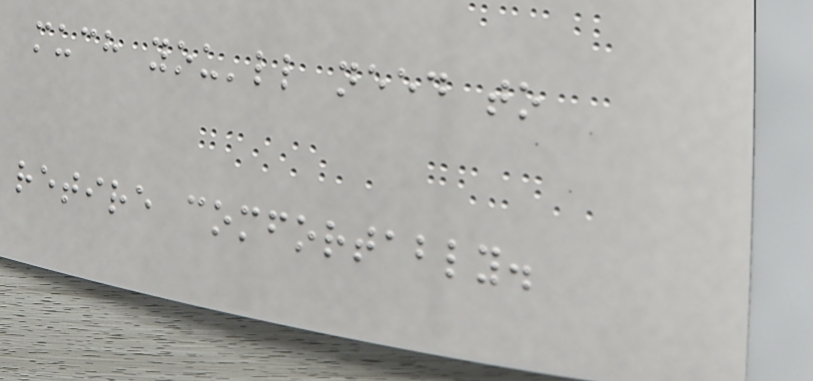much you'll need to
retire comfortably.
